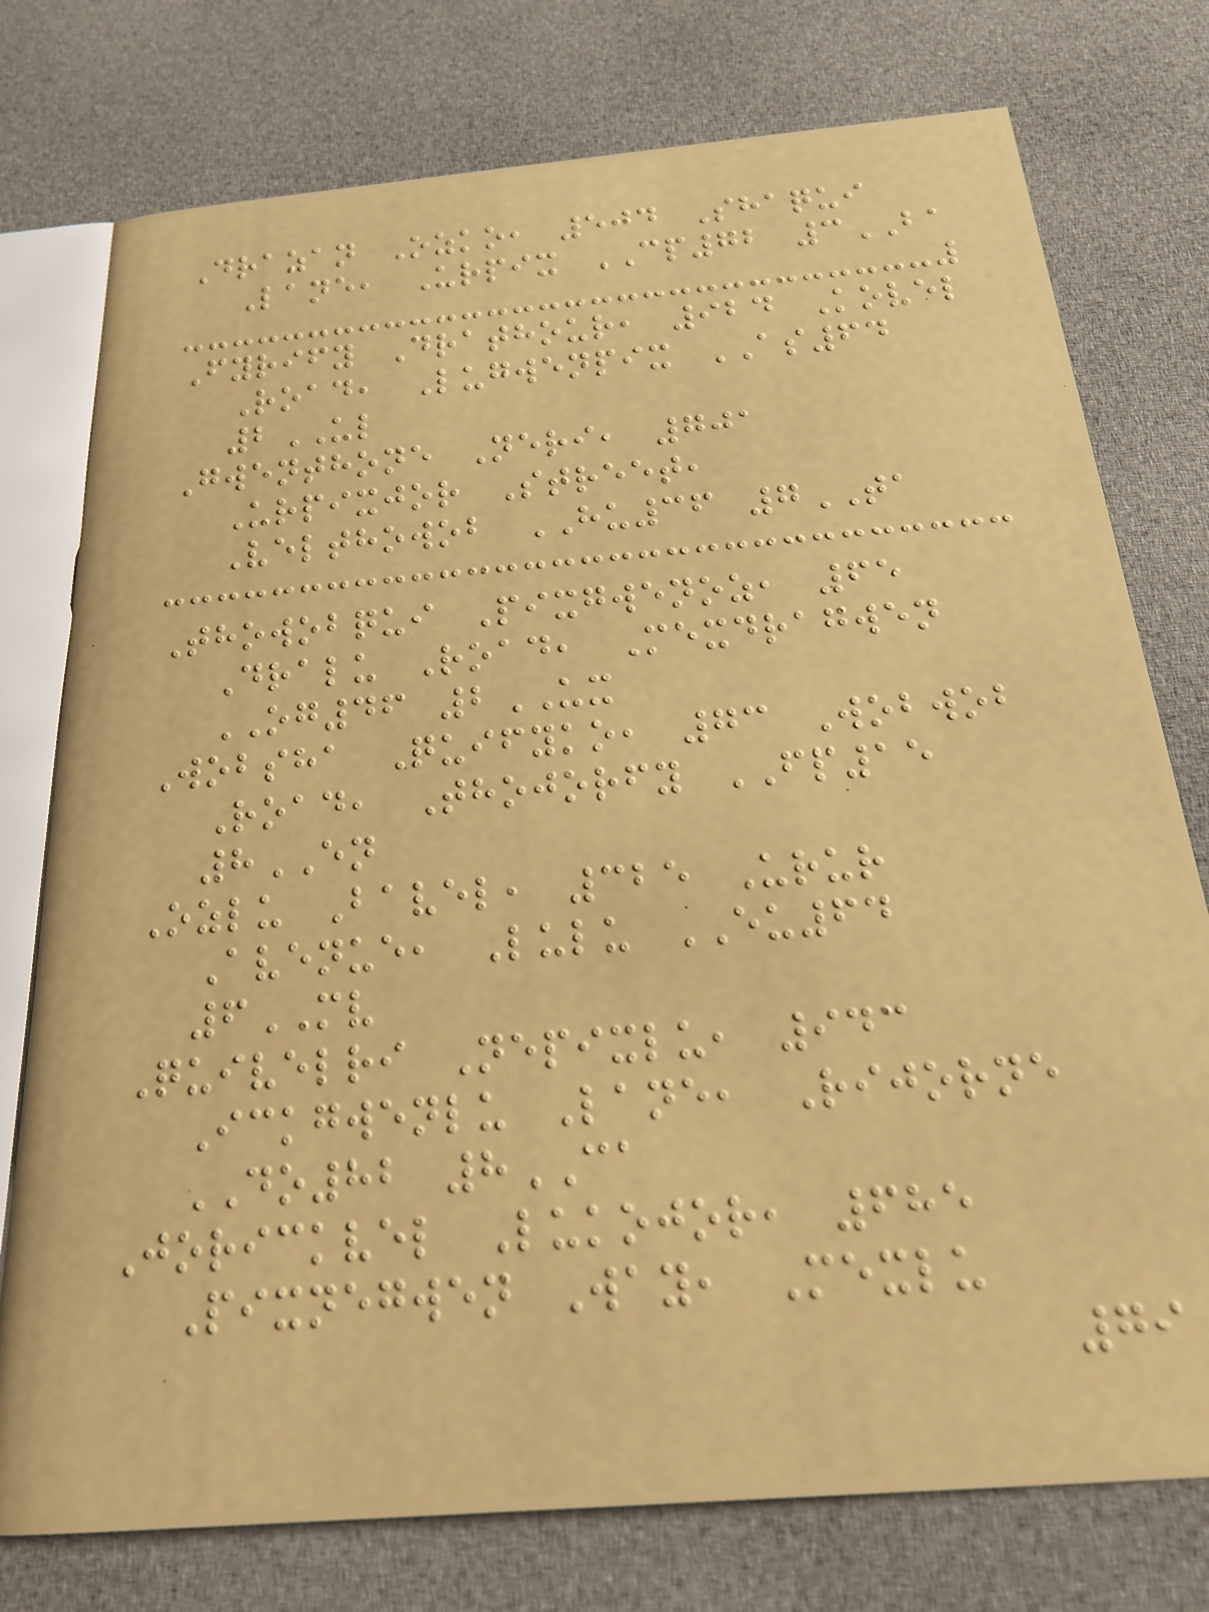Drazan Ozko, 504 Shaqui
Lane, Urpix CP72 3BA
Fyrify Drathour, 924 Kovel
Road, Lugwenpix AS64
2UL
Gwenthone Neri, 701
Urpixjor Street,
Velthowob HU36 7TA
Thowobqui Pixgwenoz, 65
Dralu Road, Mexdragwen
OG46 2UX
Wobsha Quifyko, 73 Wobwob
Road, Thojorfy FP15
8EN
Ozlu Bavel, 325 Urur
Avenue, Lulu EU64
6MV
Quivelri Nepixlu, 943
Ickgwenlu Lane, Rijorne
DO82 8CA
Jorickvel Lukojor, 685
Pixnegwen Way, Mexlu
79
